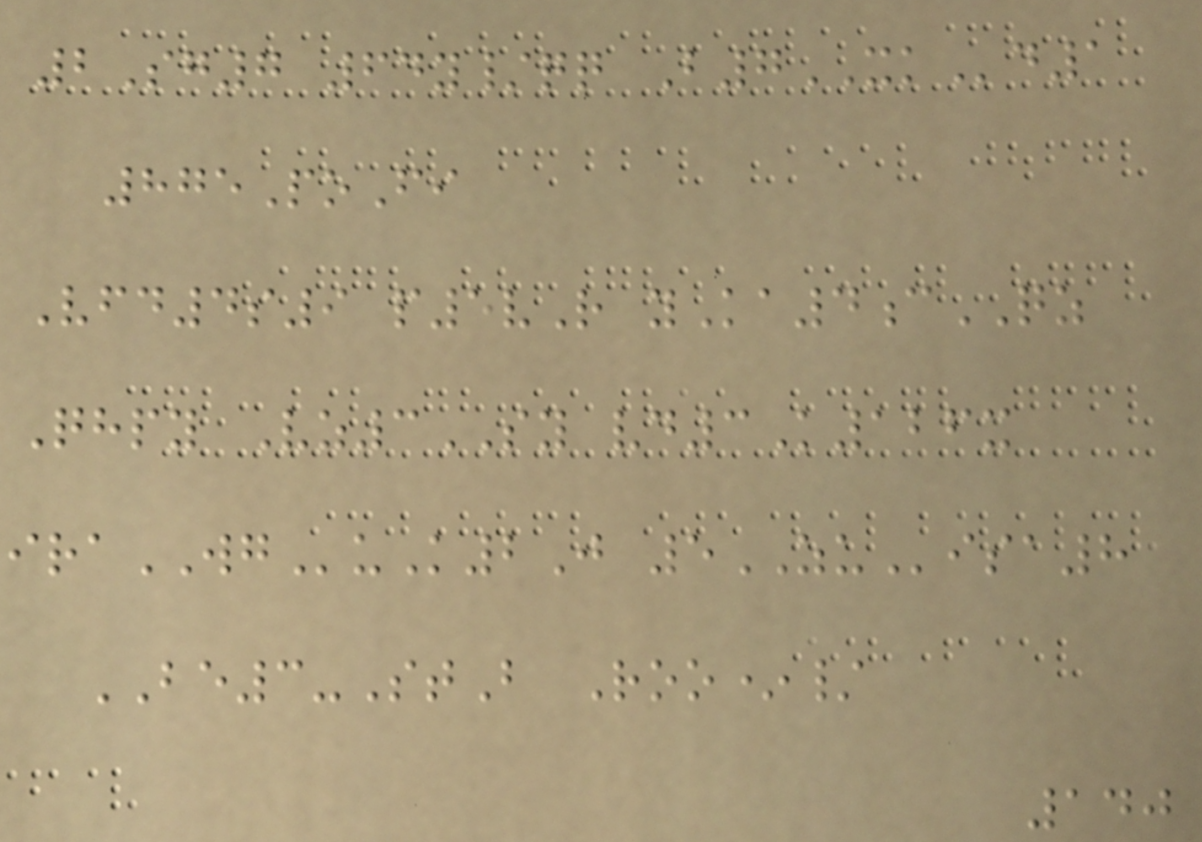2Sg7 64y/qq B7XKd1
875PoFi
Vfd4s9 p5vR yKa4cQZ
Qhpy Vz3SY vd3K126x
iraWGuK2J 5ZUisa8
BE3-StB Roo*/
140
